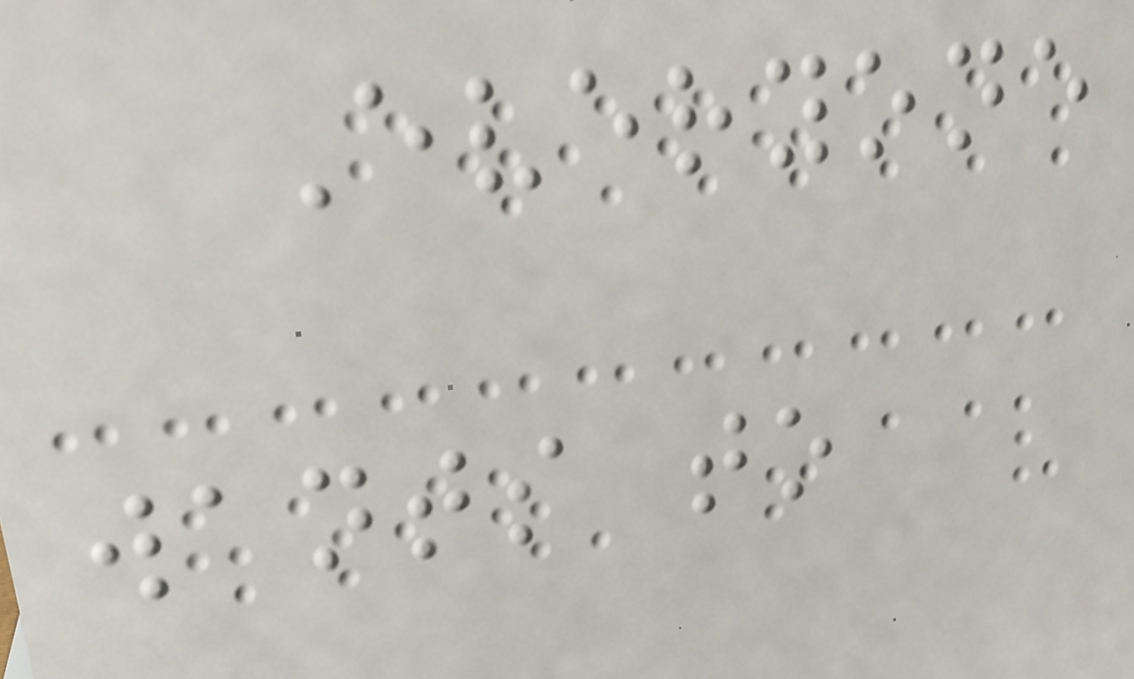Everyone
wants to
